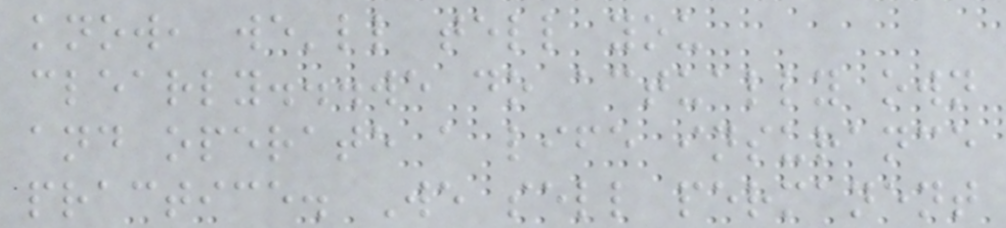know, we'll tell you
clearly...we do actually own
and operate a life insurance
practice. We sell permanent
